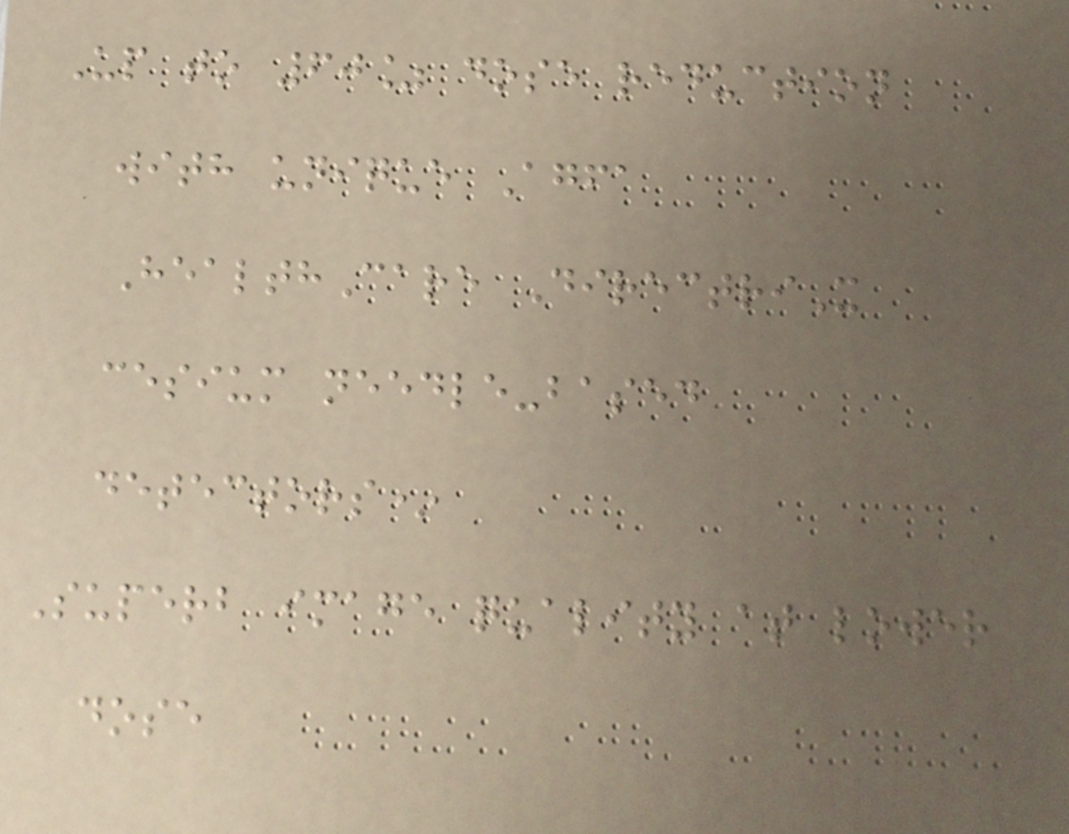Up to 60% dose reduction
with unique Agfa
HealthCare DirectriX
cesium needle-based
detectors*
Superb image quality at lower
dose
